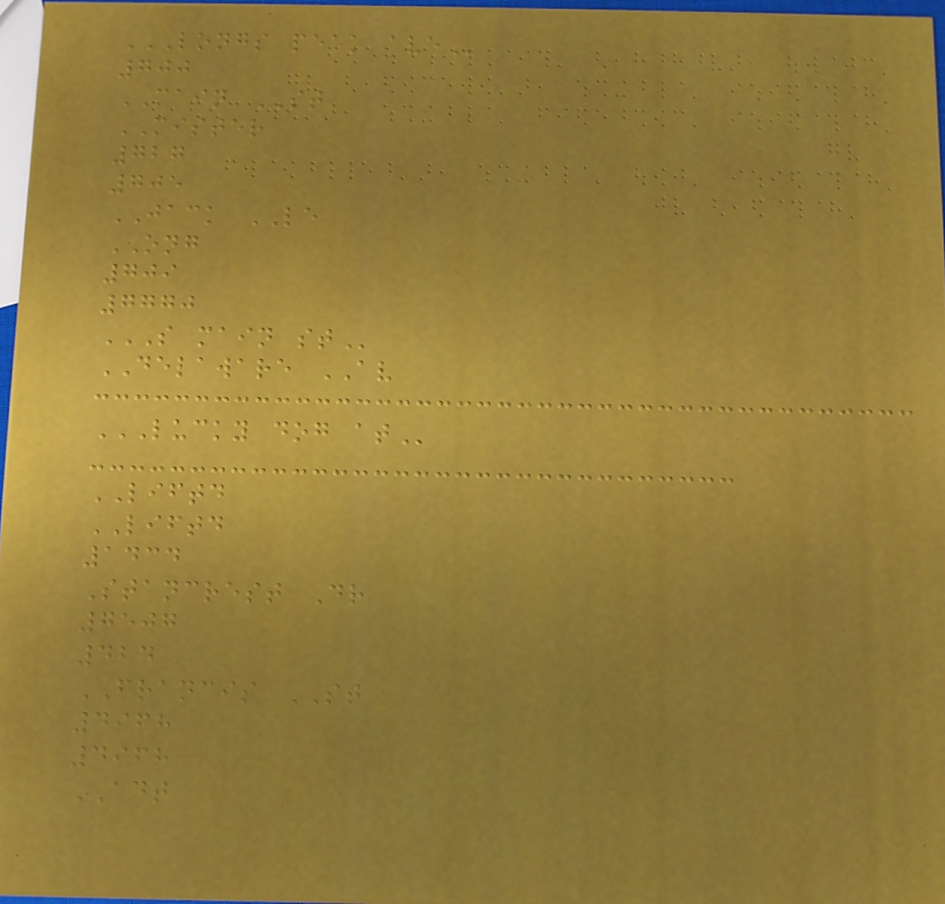LONGS PEAK AVE
700
MAIN ST
MISTER
727
705
JACK LE
ONG
709
7770
S MAIN ST
DELAWARE AV
LUCKY DOG AT
LIFTD
LIFTD
1434
Stancrest Dr
7507
424
FRANCIS ST
4968
4968
ADT
